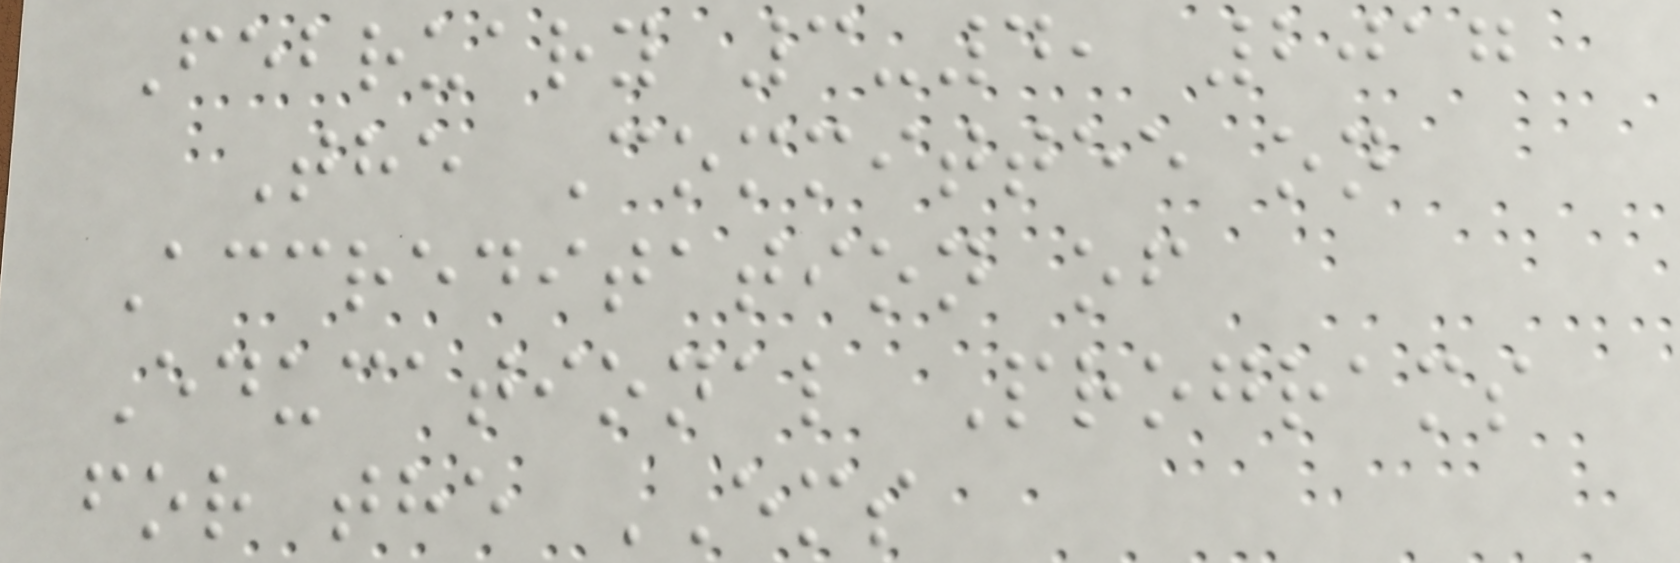February 3-4, 2017
The Committee on
Accreditation of
Educational Programs
for the EMS
